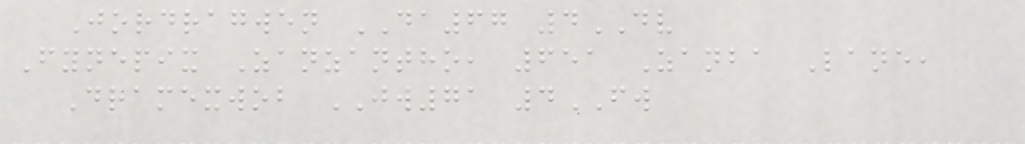Jordragwen DA67 4DV
Fynepix Zanzantho, 651 Zanba Lane,
Dramexwob JW71 4FW
